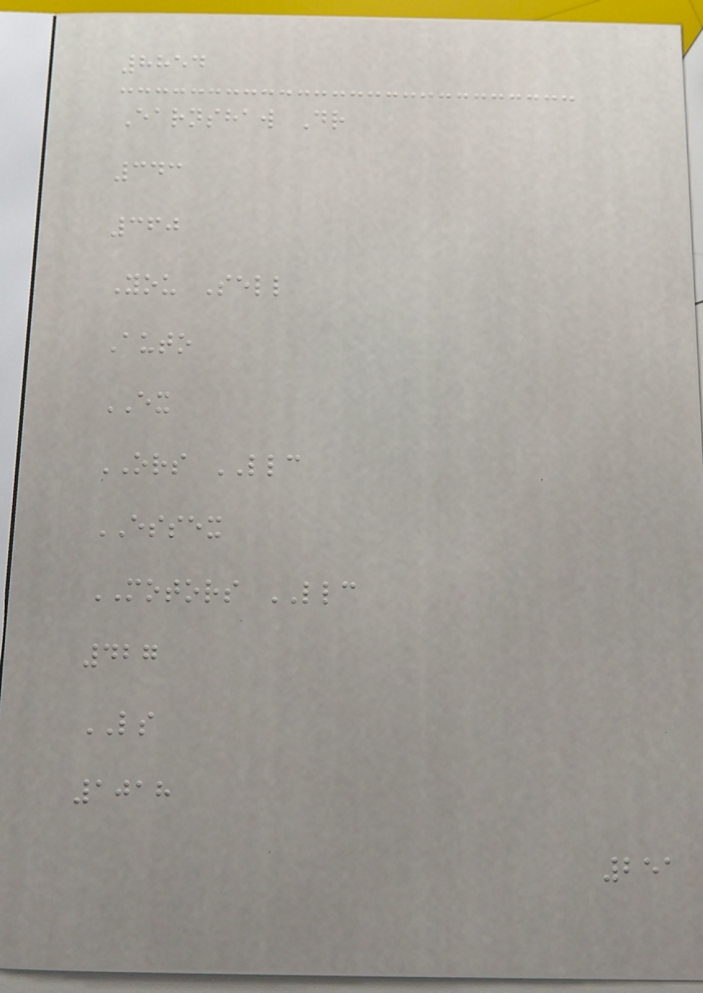8854
Earnshaw Dr
343
360
You Sell
Auto
EX
ORS LLC
ESSEX
MOTORS LLC
427
LS
1018
251
